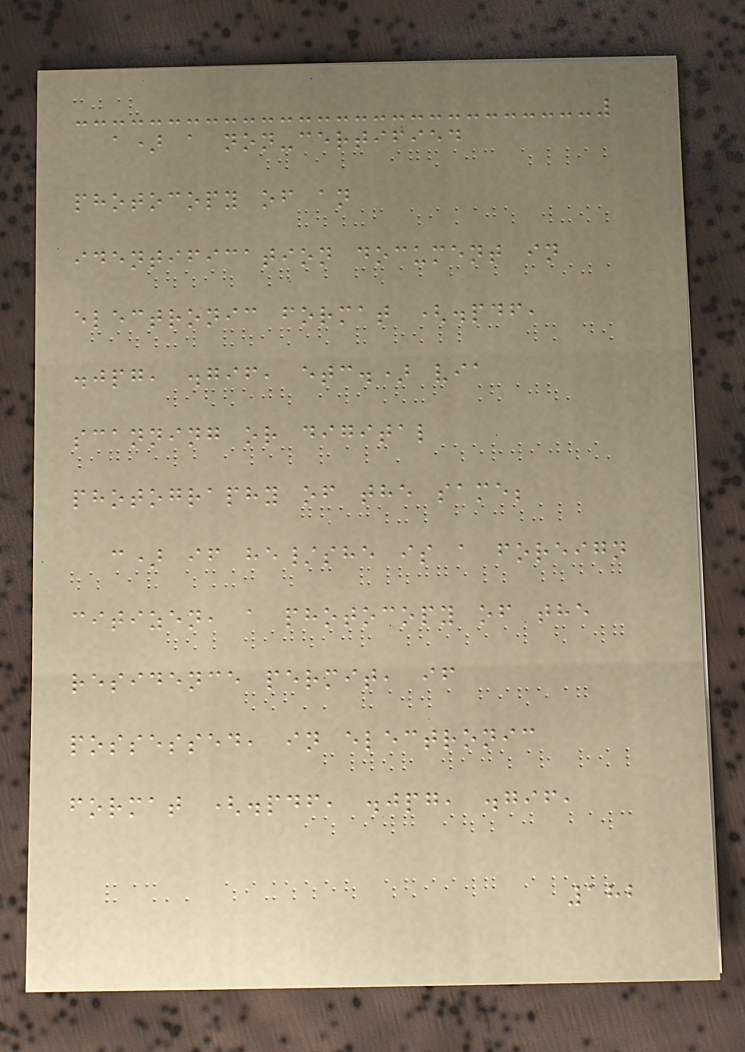a) a non-certified
photocopy of an
identification document in
electronic format (.pdf,
.jpg, .gif, etc.) via
scanning or digital
photography of the same;
c) if he/she is a foreign
citizen, a photocopy of the
residence permit, if
possessed, in electronic
format (.pdf, .jpg, .gif,
182
